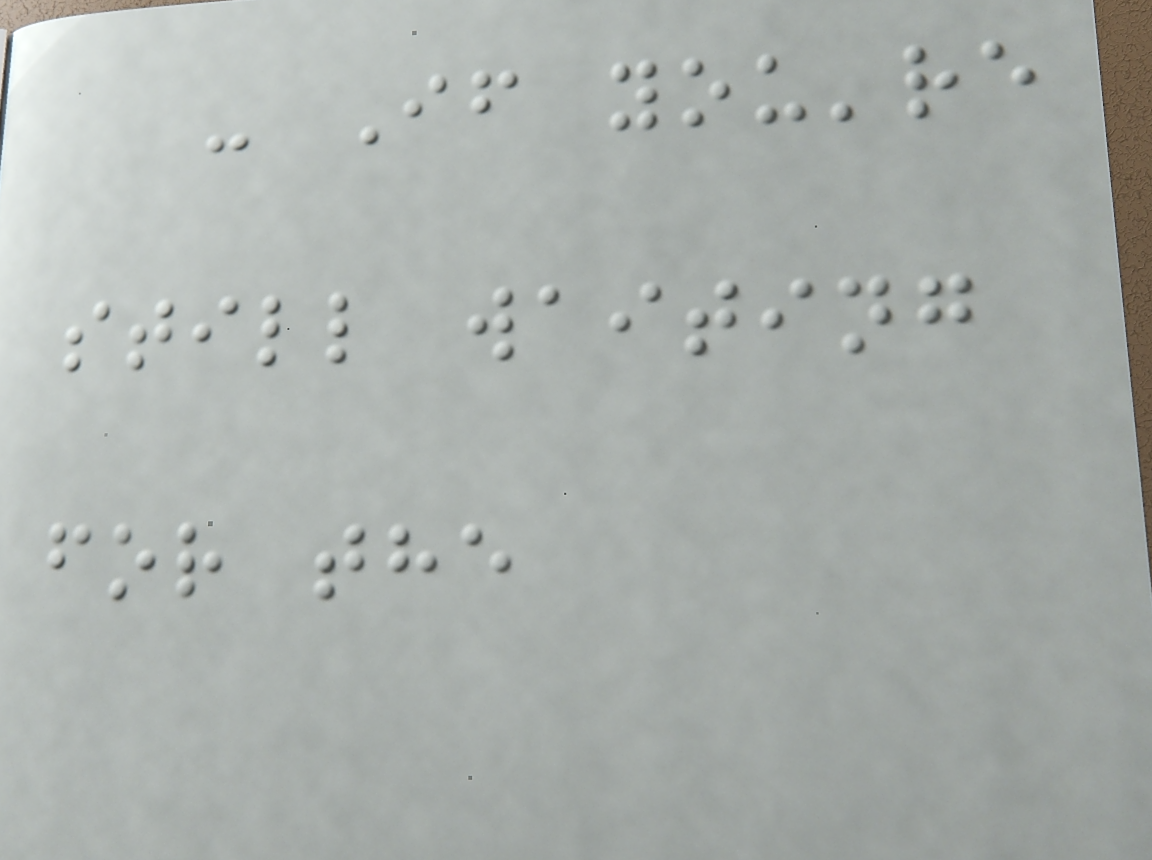- If you're
still waiting
for the
